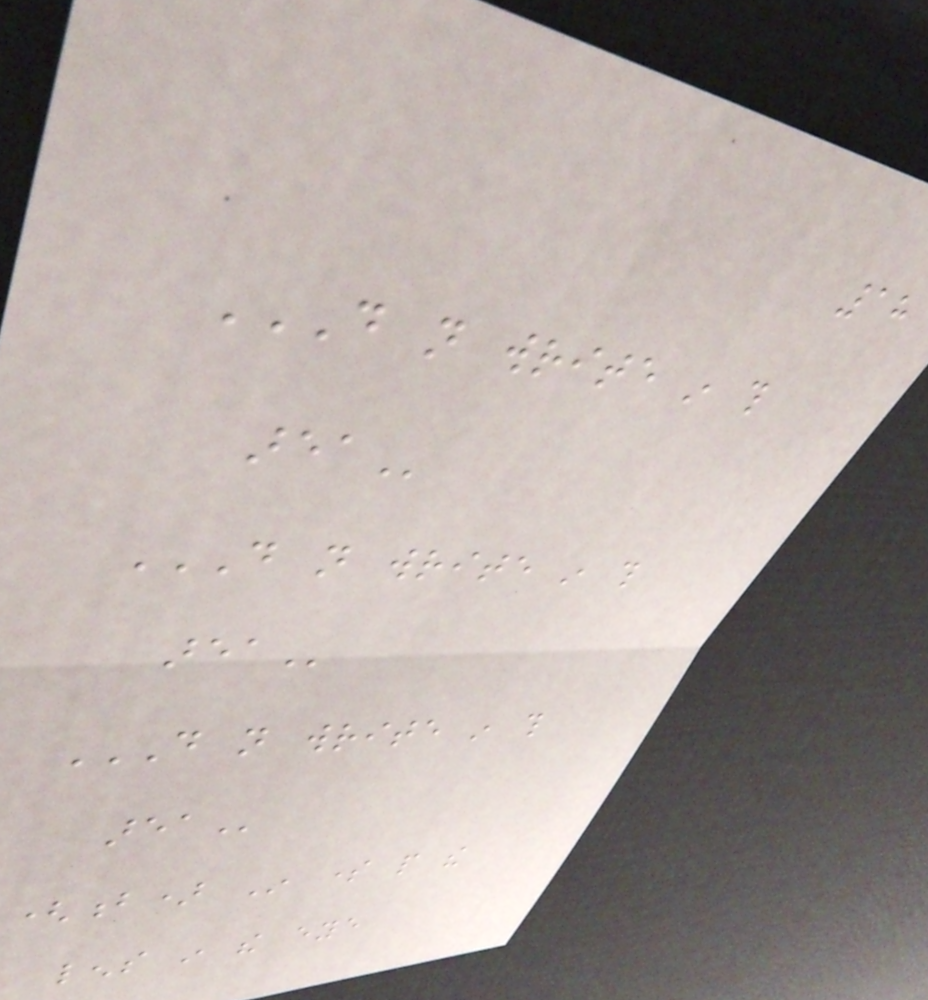18
DO NOT WRITE IN THIS
AREA
DO NOT WRITE IN THIS
AREA
DO NOT WRITE IN THIS
AREA
(b) In some people the
lens in the eye
